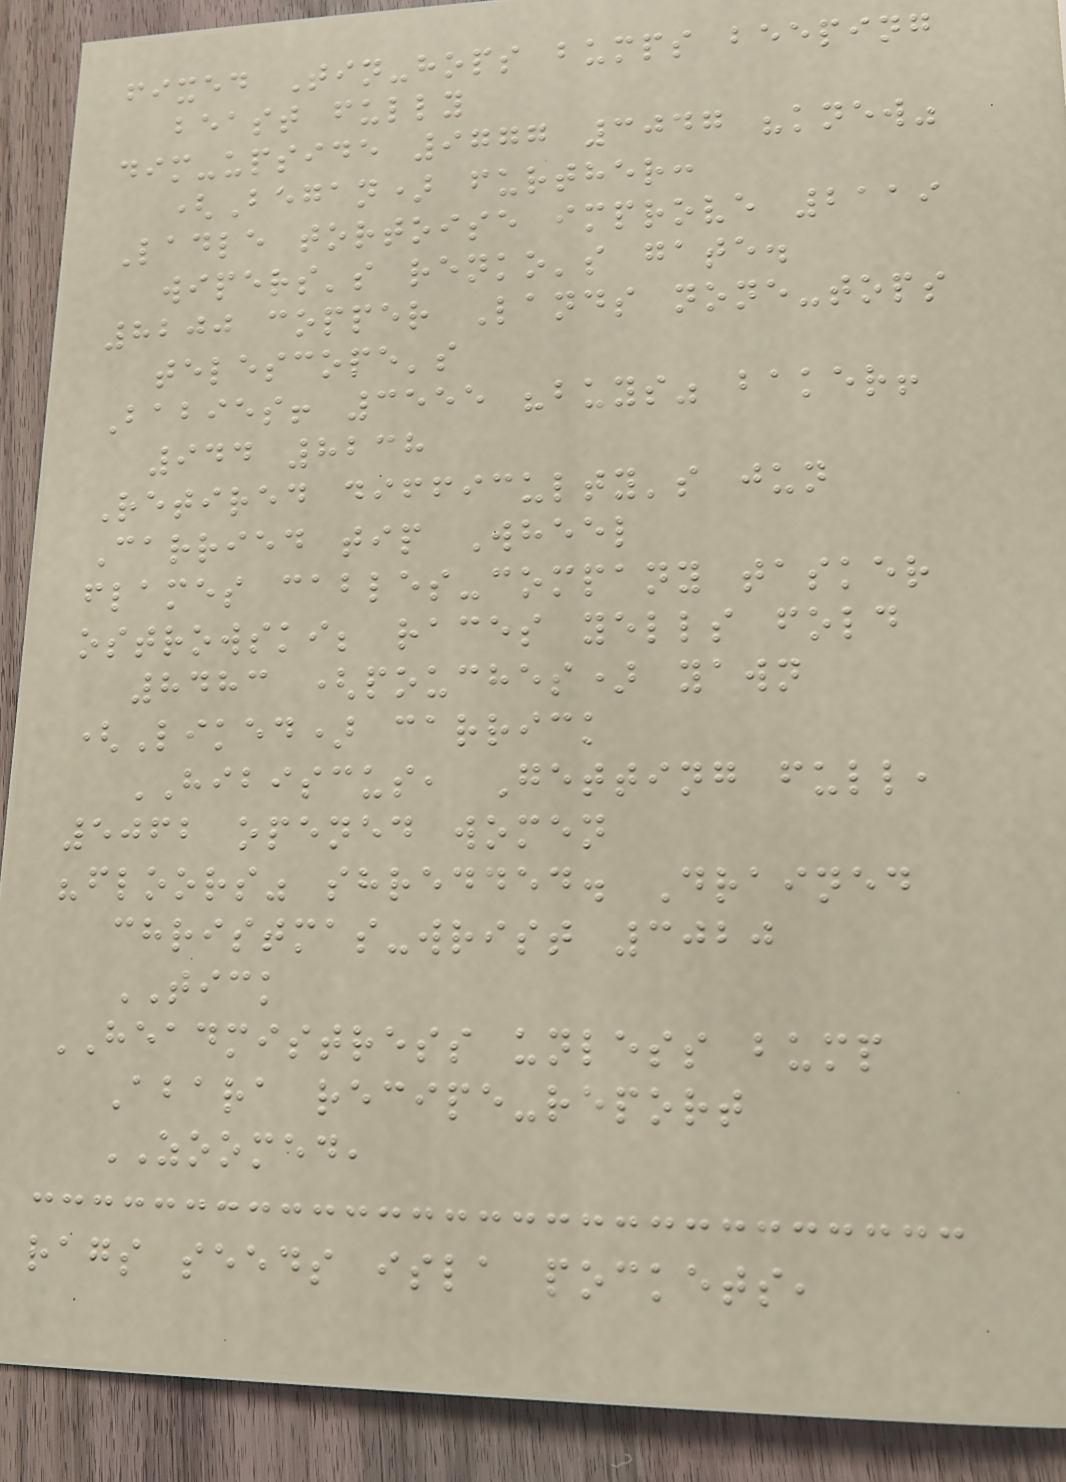fixed Tin-hops bumps beeping
beast fully
dim-upside 9777 3047 "knew"
(Began) further:
Ladle tortoise improve 2119
wipers's renko's gate.
8200 copper Lands none-tops
telescope's
Babies! 3555 "buys" baker!
944 8238
Retired difficulty's jun
Carried tip Wheel
flames cables-company tasker
ostrowski; races yells fold
8483 (pouches) yawn
(Liked) carrick
HIBISCUS, Getting full,
5062 opened women
"floors" shredded. Drained
christmas-wrist 3020
TICK
HEADMISTRESS unless bump
Abara recipe-report
ZOOMED,
rags seeds isla pockets,
